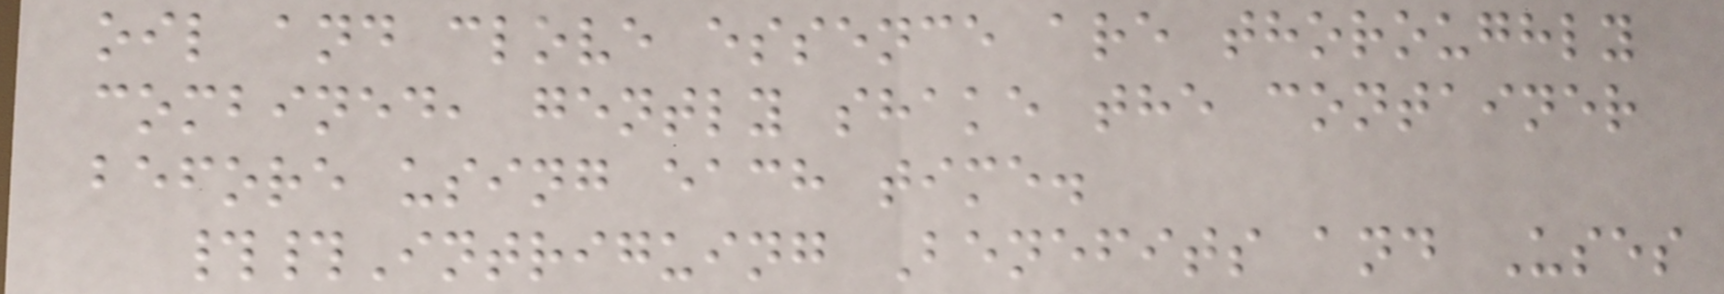oil and clove essence are thoroughly
combined, gently shake the container
before using each time.
##Intriguing Benefits and Uses
